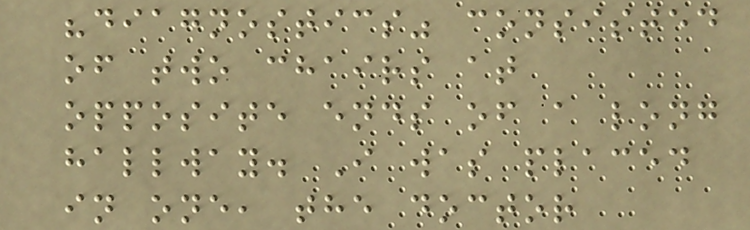"diagnostics" consisted
of two chairs at
opposite ends of a long
hallway. I was placed
in one, the doctor
